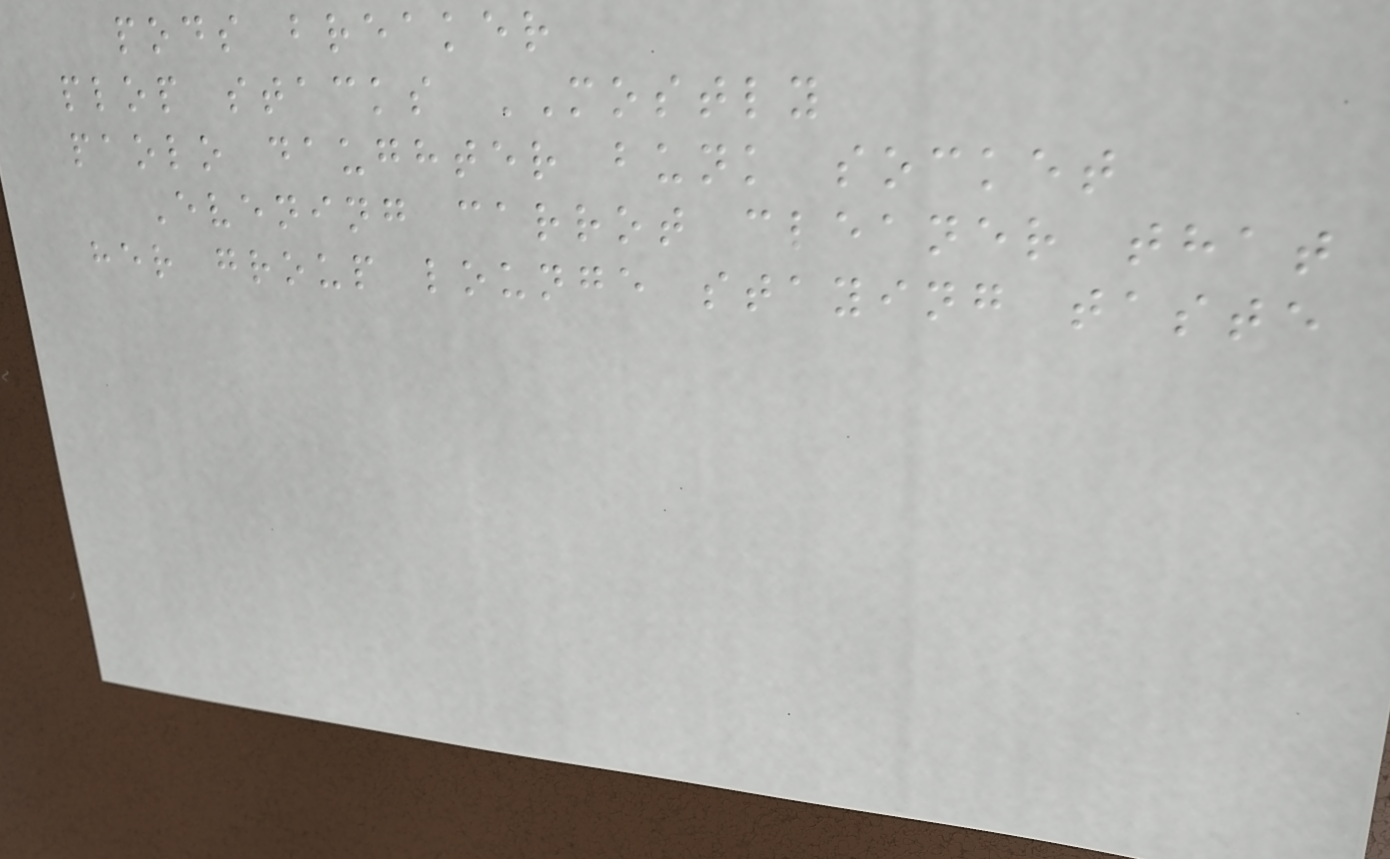pods breaker
plop stacks MOSTLY
paolo daughter bunk socket
Evening carrot cleaner that
her group lounge staying taste
